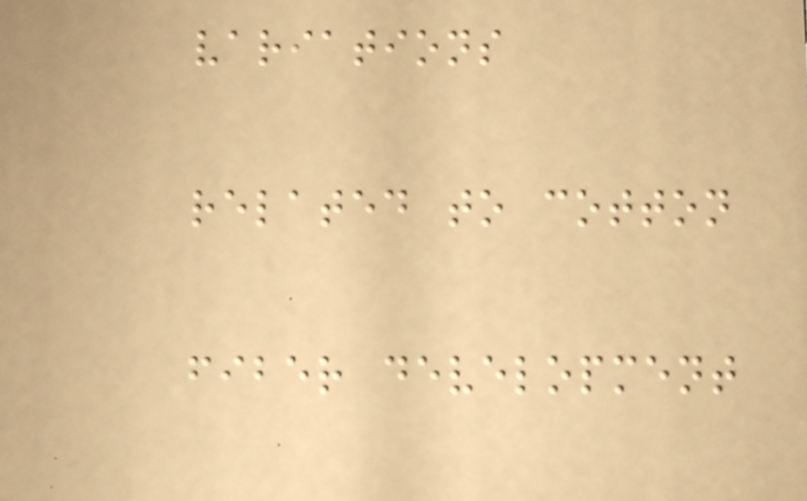variations
related to cotton
fiber development
